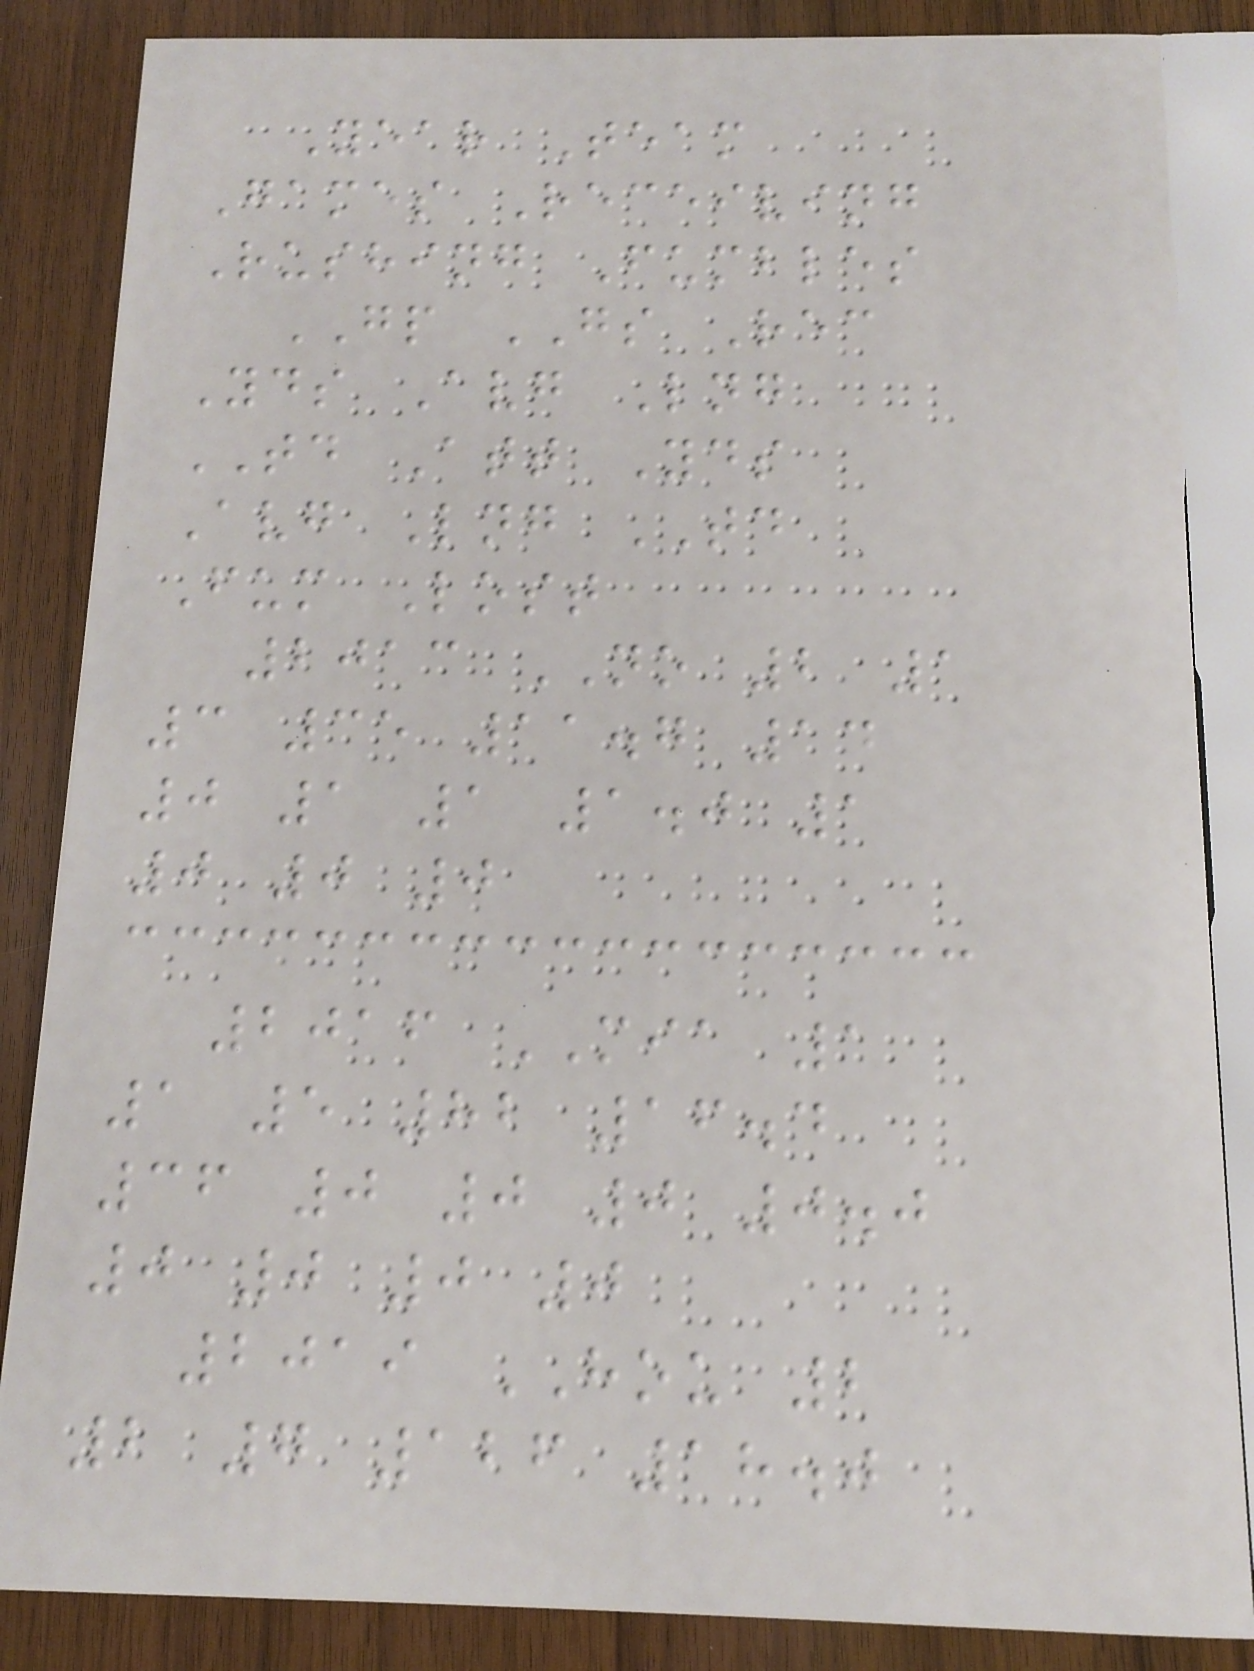Year Team
Games Receiving
Rushing Fumbles
GP GS Rec
Yds Avg Lng
TD Att Yds
Avg Lng TD
Fum Lost
2013 NO 2 1
3 35 11.7 14
0 1 1 1.0 1
0 0 0
2016 MIA 1
1 5 82 16.4
36 0 0 0 0.0
0 0 0 0
2019 HOU 2
2 7 126 18.0
